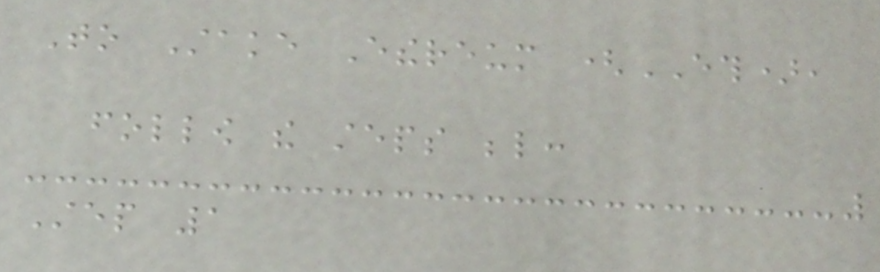To Stake Ethereum (ETH),
follow the steps below:
Step 1
